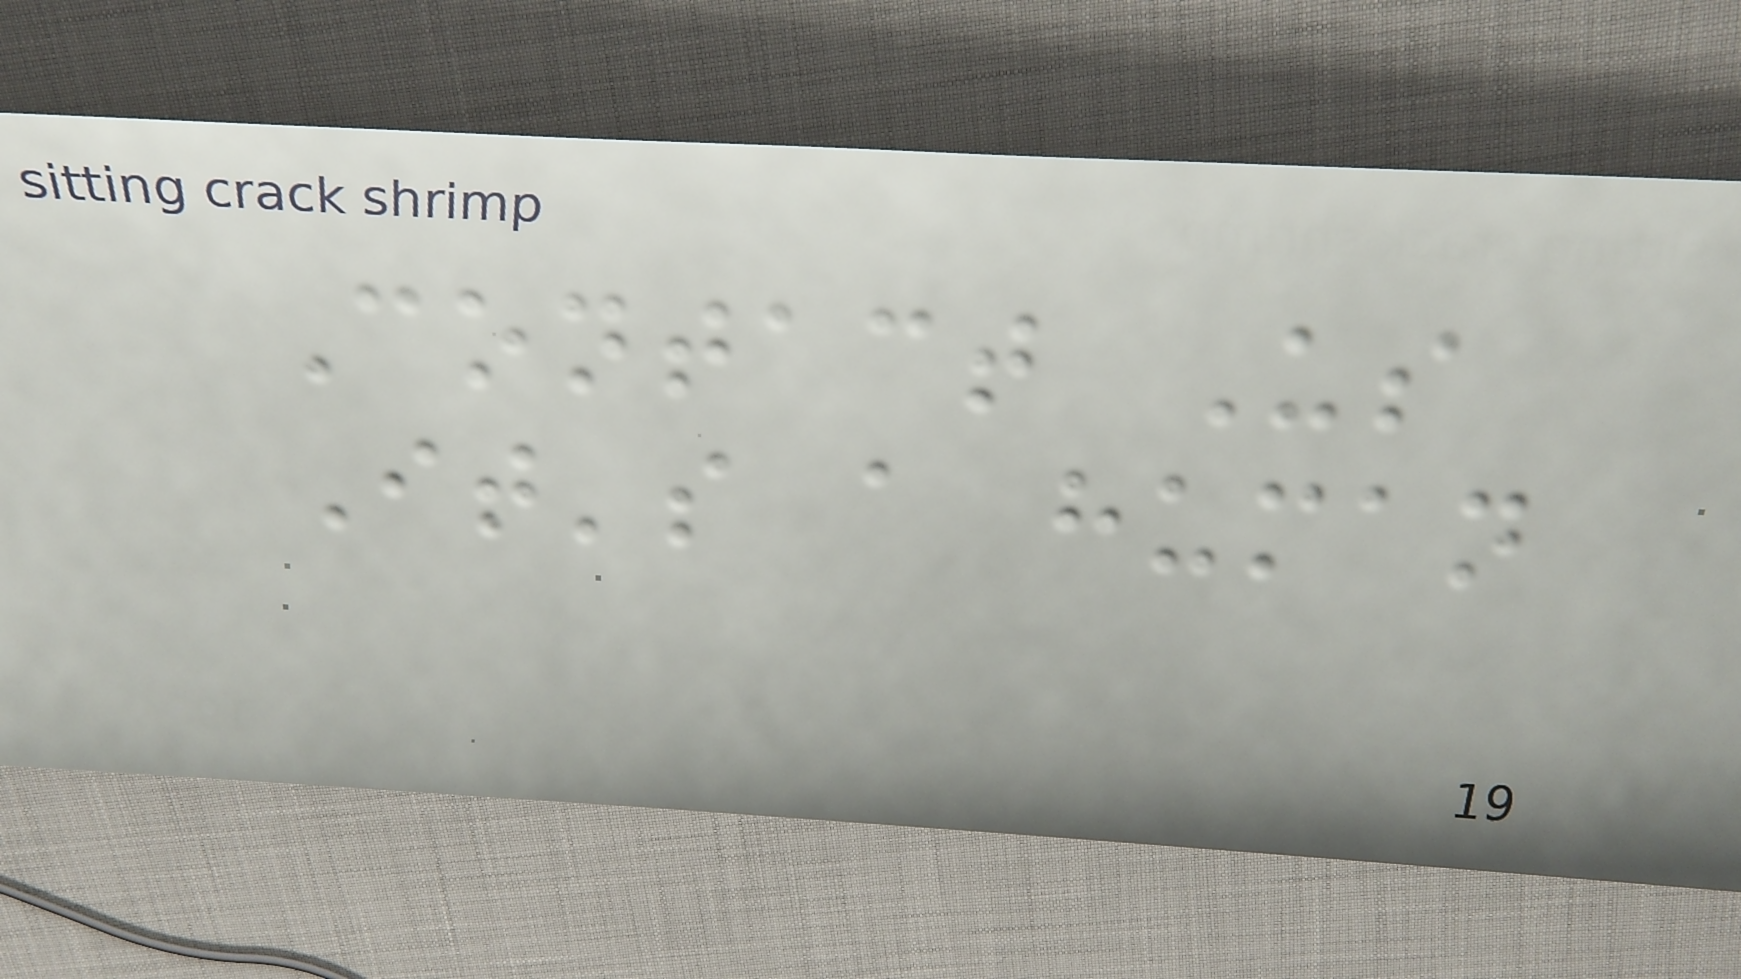Contact Us
It's a human
